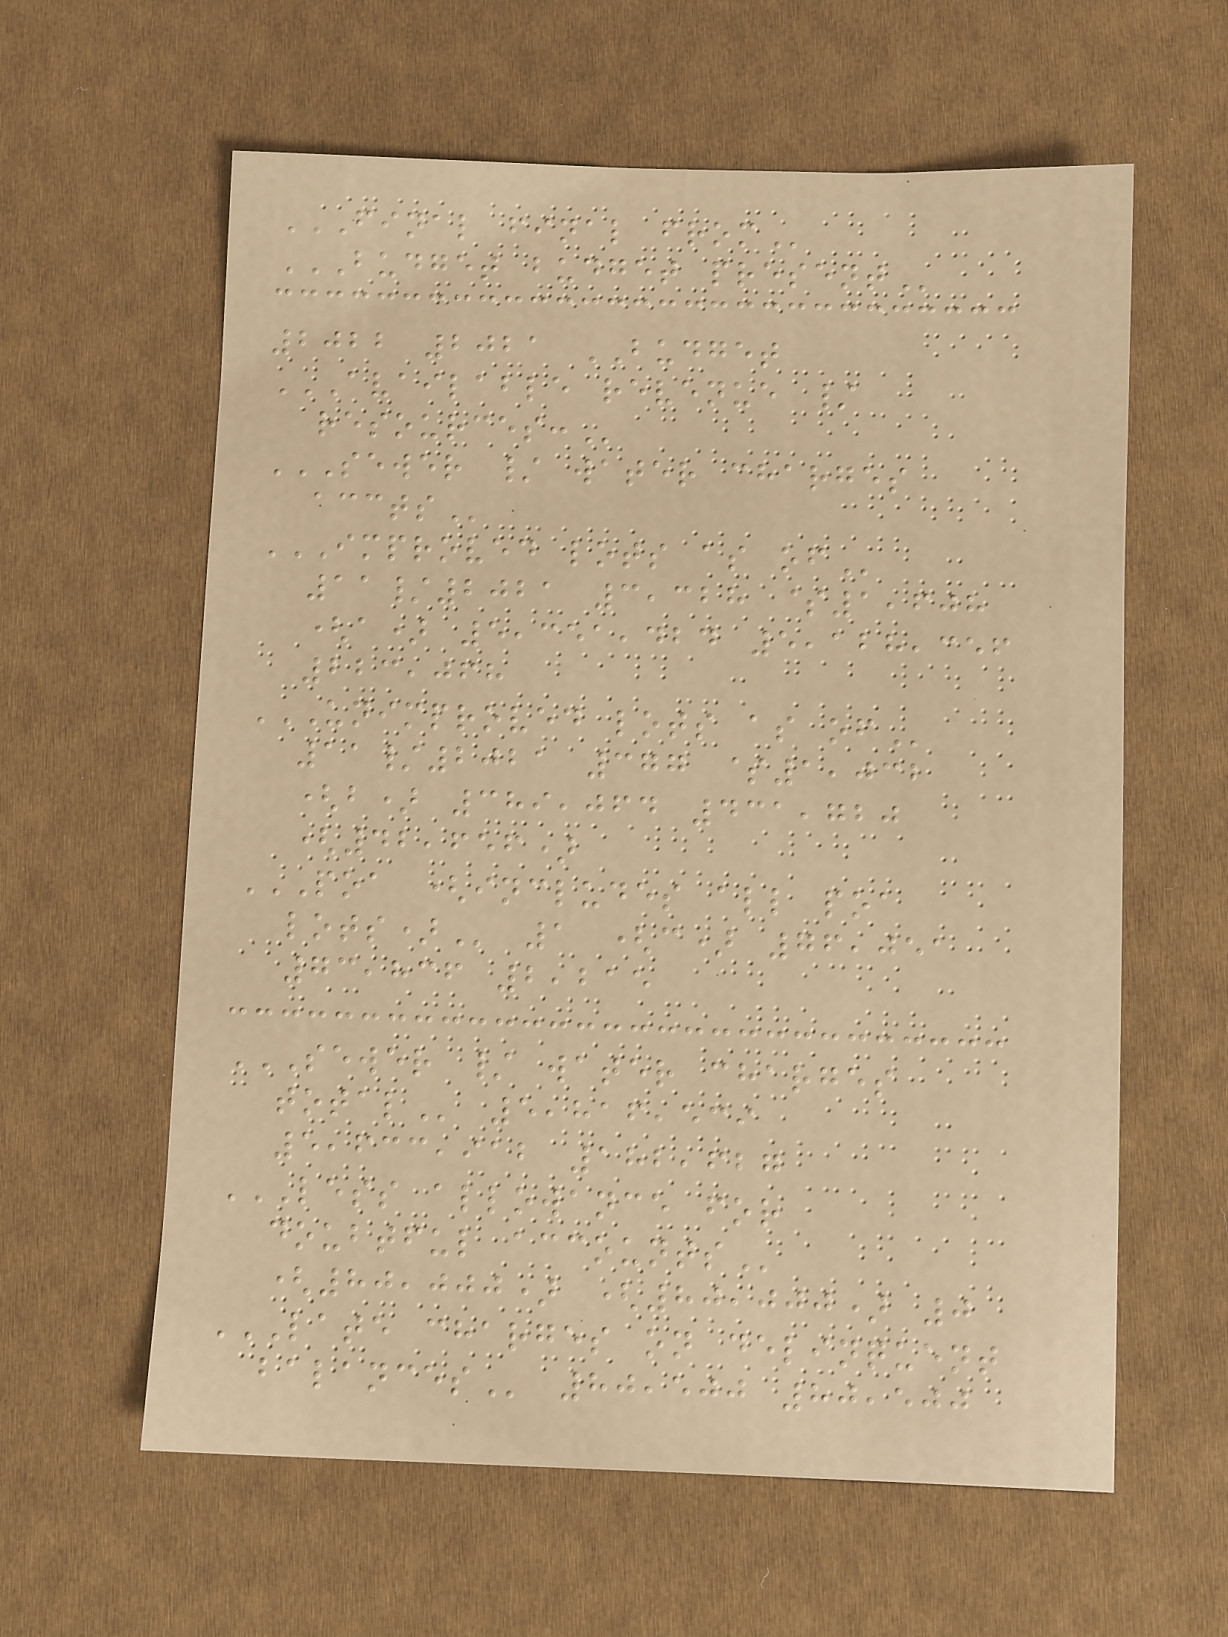FINAL FINAL FROM
BUDGET BUDGET PRESENT
2022 2021 BUDGET
AVAILABLE REVENUE /
RESOURCES:
SEWER / WATER CHARGES
ACCTS
IMPROVED LOTS AS OF
11/2021 3,328 $1,608
(a) 5,351,424 5,128,356
223,068
UNIMPROVED LOTS AS OF
11/2021 377 $1,032
(b) 389,064 431,720
(42,656)
POA (INCLUDES ALL POA
LOTS) 1 (c) 76,051
73,836 2,215
SEWER / WATER CHARGES
TOTAL 5,816,539
5,633,912 182,627
LESS ALLOWANCE FOR
DOUBTFUL ACCOUNTS
(80,000) (80,000) 0
LATE CHARGES ON DELINQUENT
BALANCES 80,500 80,500
